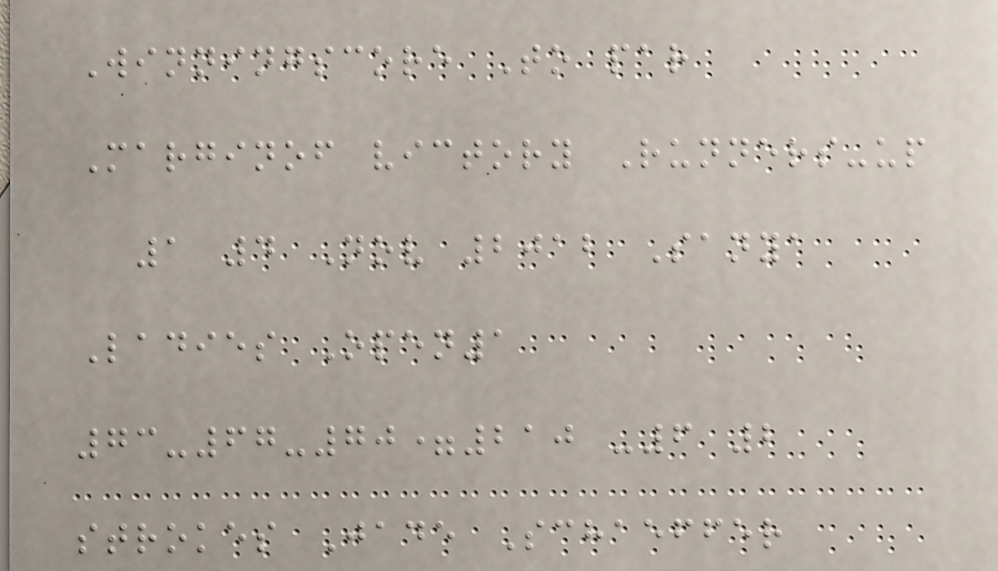Winningscore To par
Marginof victory Runners-up
1 4 Nov 2012 Sanya
Ladies Open1
73-67-70=210 -6 2
strokes Jade Schaeffer
